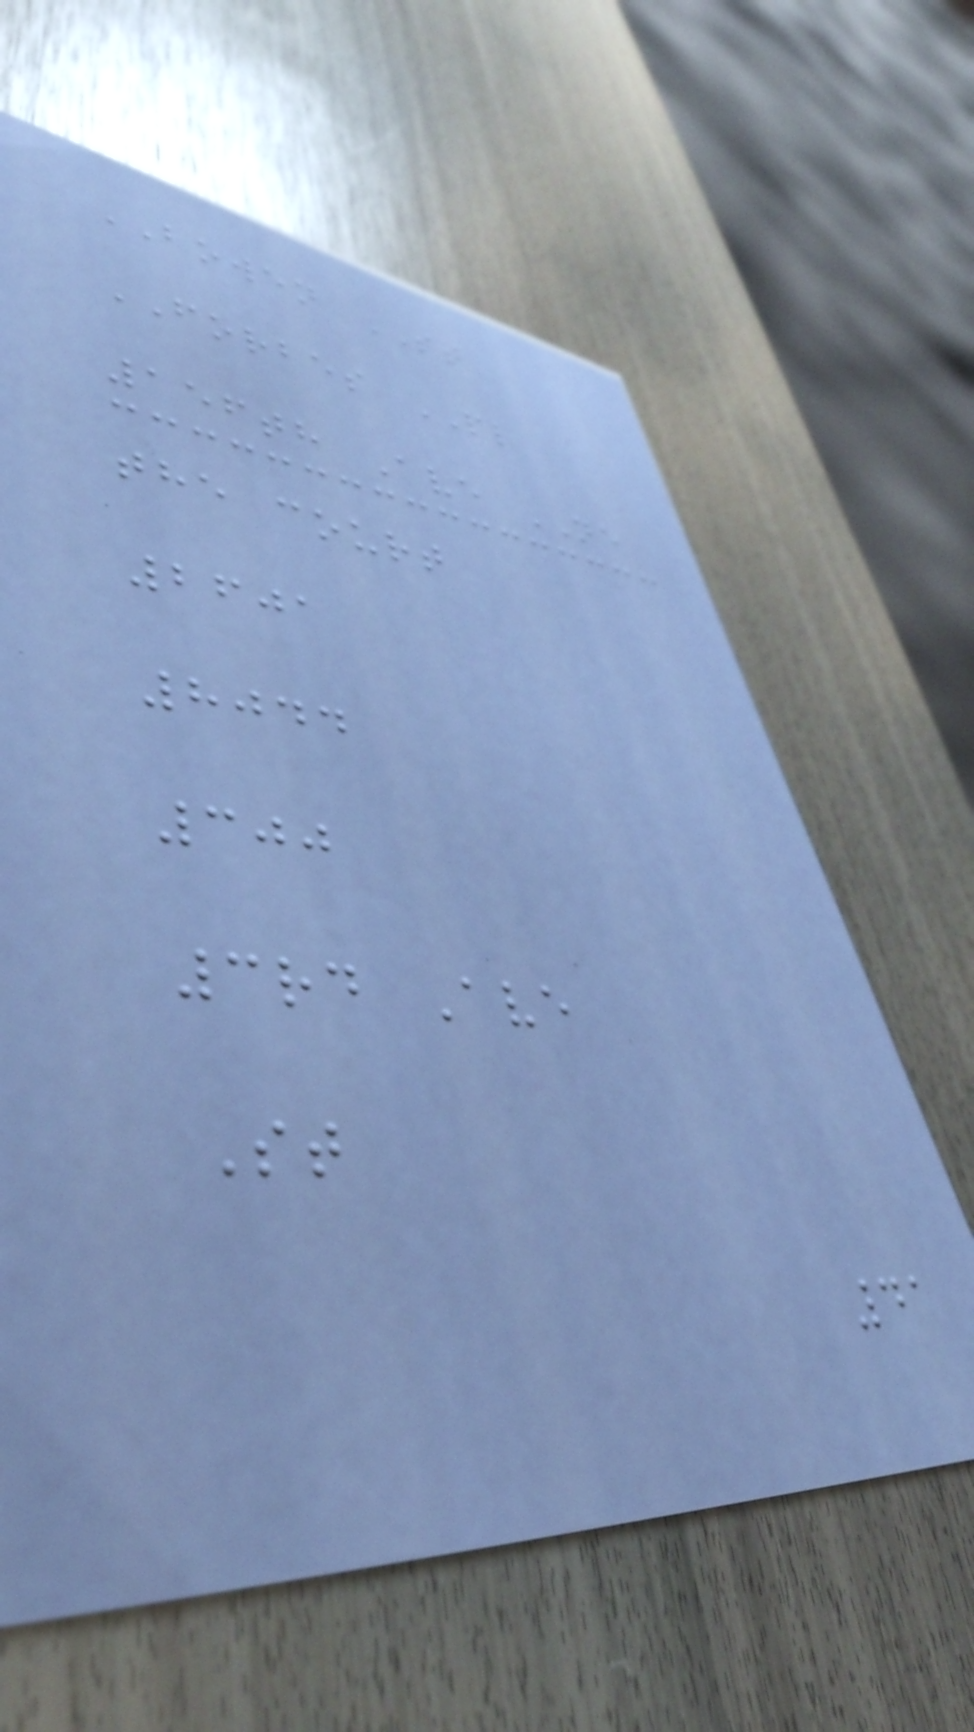BOWEN ST
FORBES PL
156th Ave NE
the court
2601
8044
300
3rd Ave
St
41
